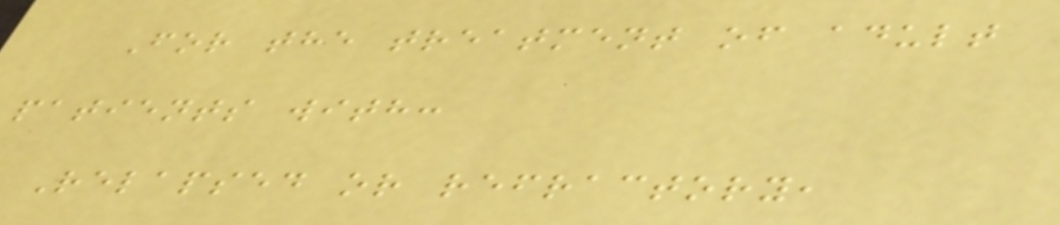For the treatment of adult
patients with:
Relapsed or refractory,
